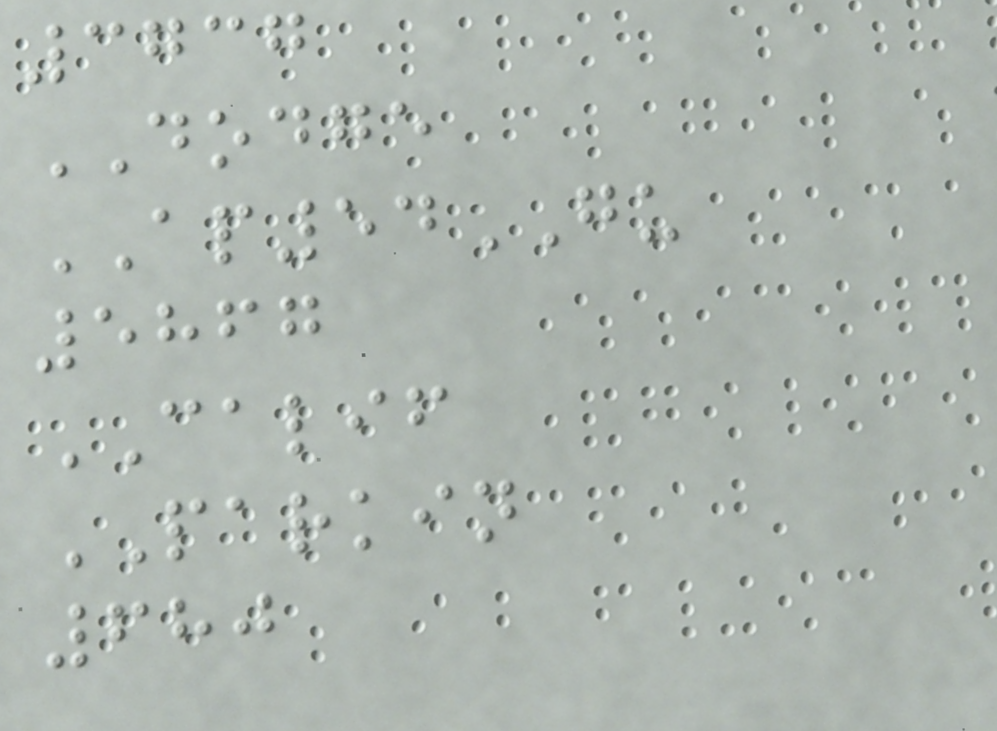3737
DODGE
AP54GU
5867
CALIF
PARKIN
680
